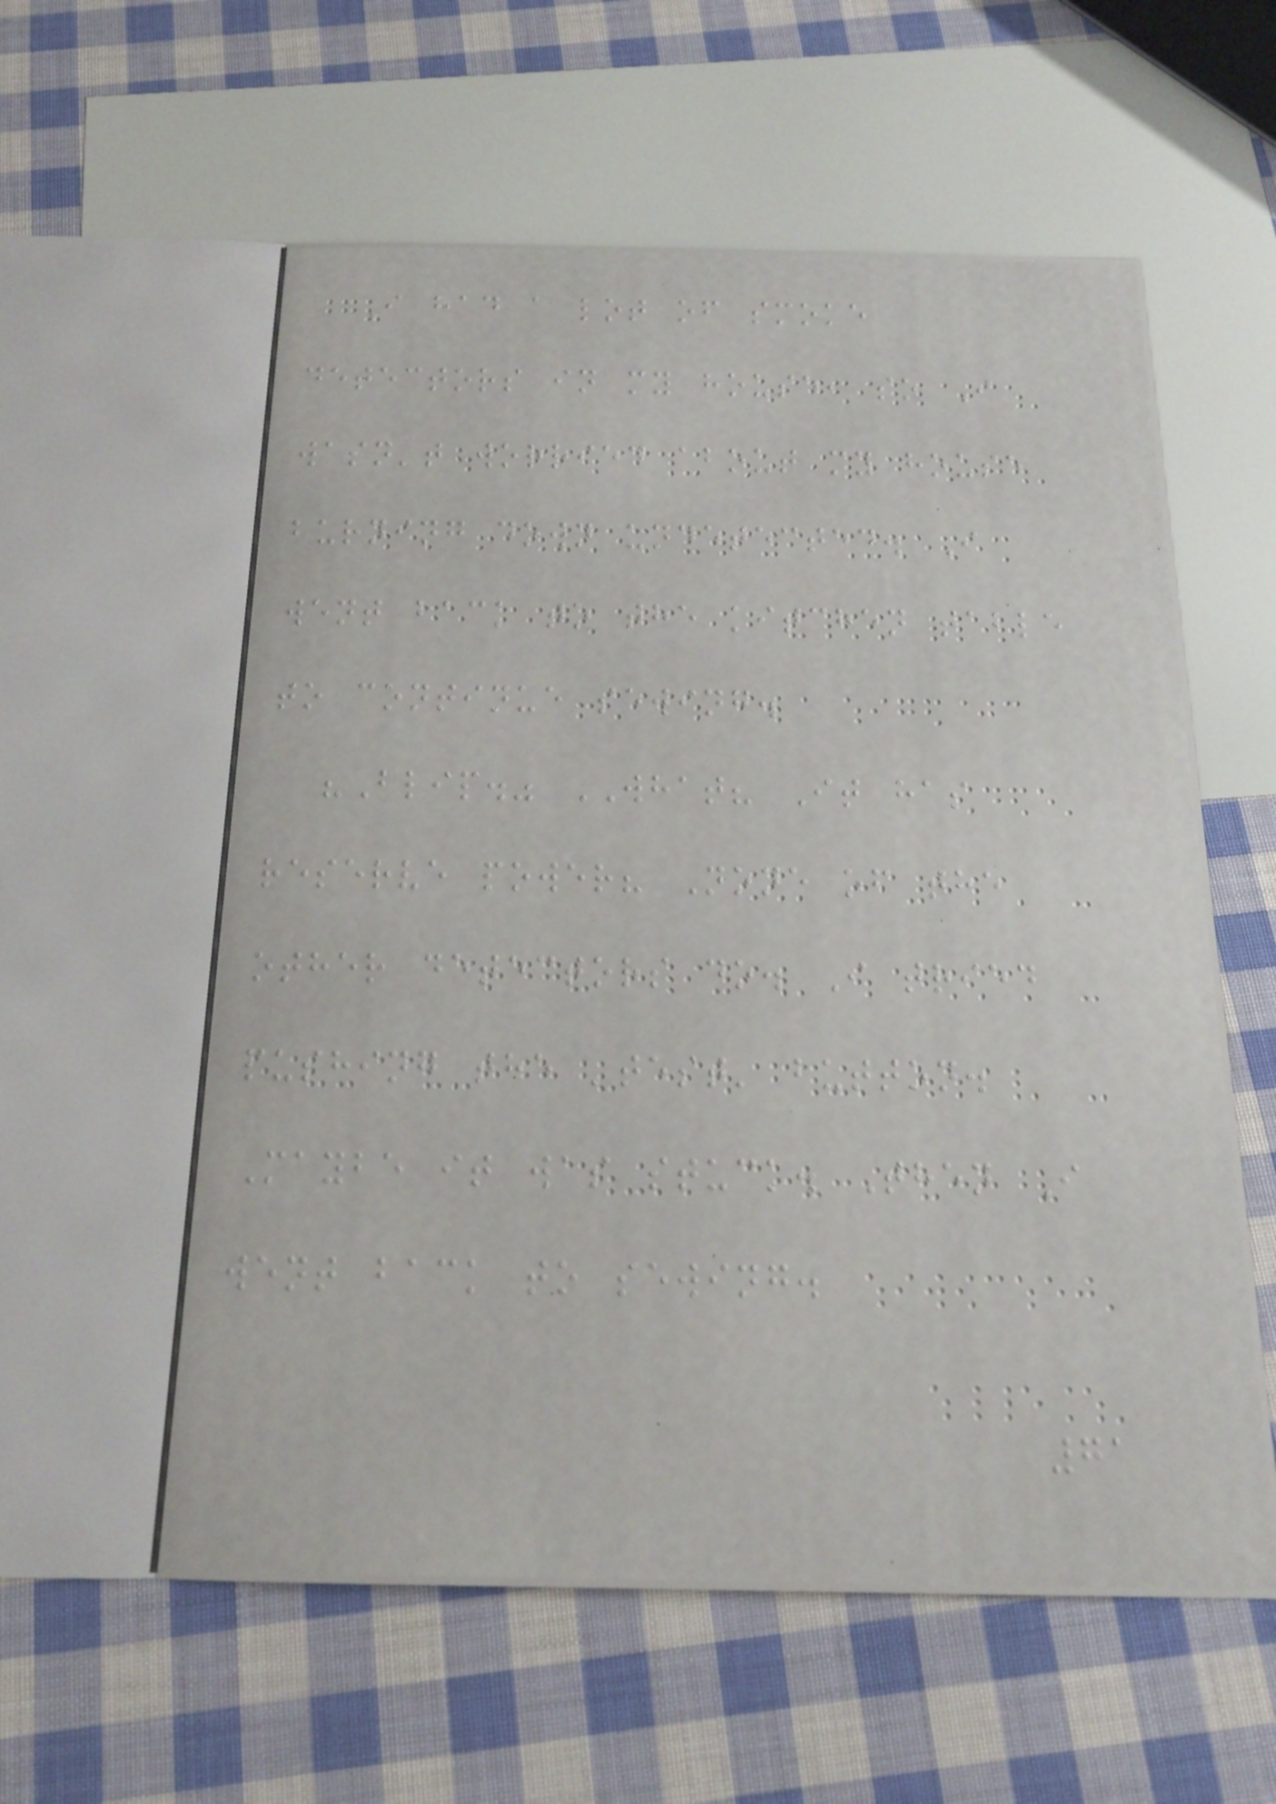I had a lot of smoke
detectors in my house, so I
wasn't worried about my house
burning down undetected. I
went back to the kitchen table
to continue sewing.
"Blip." WHAT? It has
reserve power? None of the
other detectors do. I tried
pushing the 'test' button.
Maybe it was stuck. Then I
went back to sewing.
71
